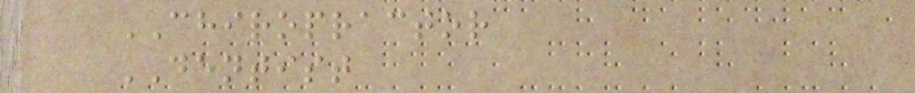CHIROPRACTOR
DENTIST
